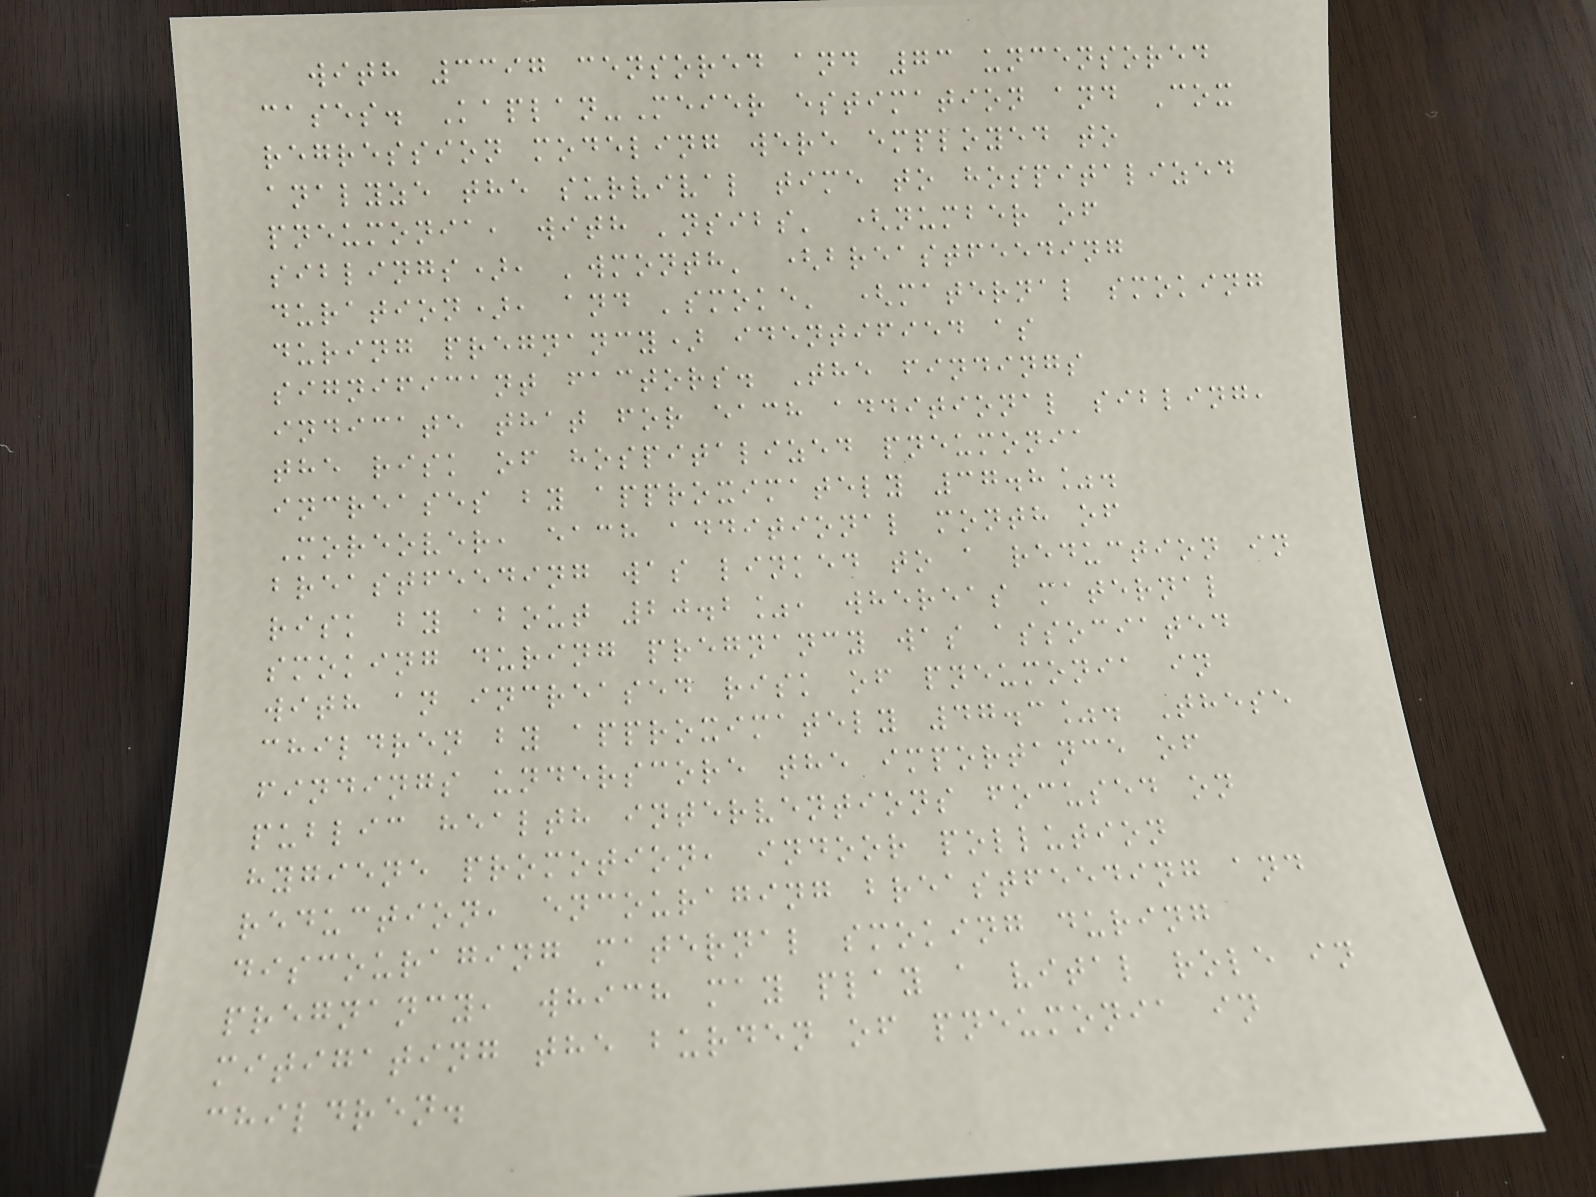with 3397 censored and 73 uncensored
cases. Kaplan-Meier estimation and Cox
regression modeling were employed to
analyze the survival time to hospitalized
pneumonia, with 'nsibs' (number of
siblings), 'wmonth' (breastfeeding
duration), and 'smoke' (maternal smoking
during pregnancy) identified as
significant factors. The findings
indicate that for each additional sibling,
the risk of hospitalized pneumonia
increases by approximately 37.8%.
Moreover, each additional month of
breastfeeding was linked to a reduction in
risk by about 20.2%, whereas maternal
smoking during pregnancy was associated
with an increased risk of pneumonia in
children by approximately 47.3%. These
findings underscore the importance of
public health interventions focused on
hygiene promotion, indoor pollution
reduction, encouraging breastfeeding and
discouraging maternal smoking during
pregnancy, which may play a vital role in
mitigating the burden of pneumonia in
children.
